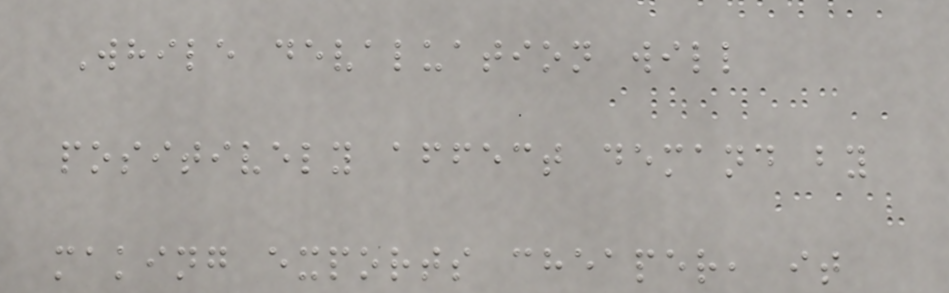While devaluation will
positively affect demand by
making exports cheaper, it
